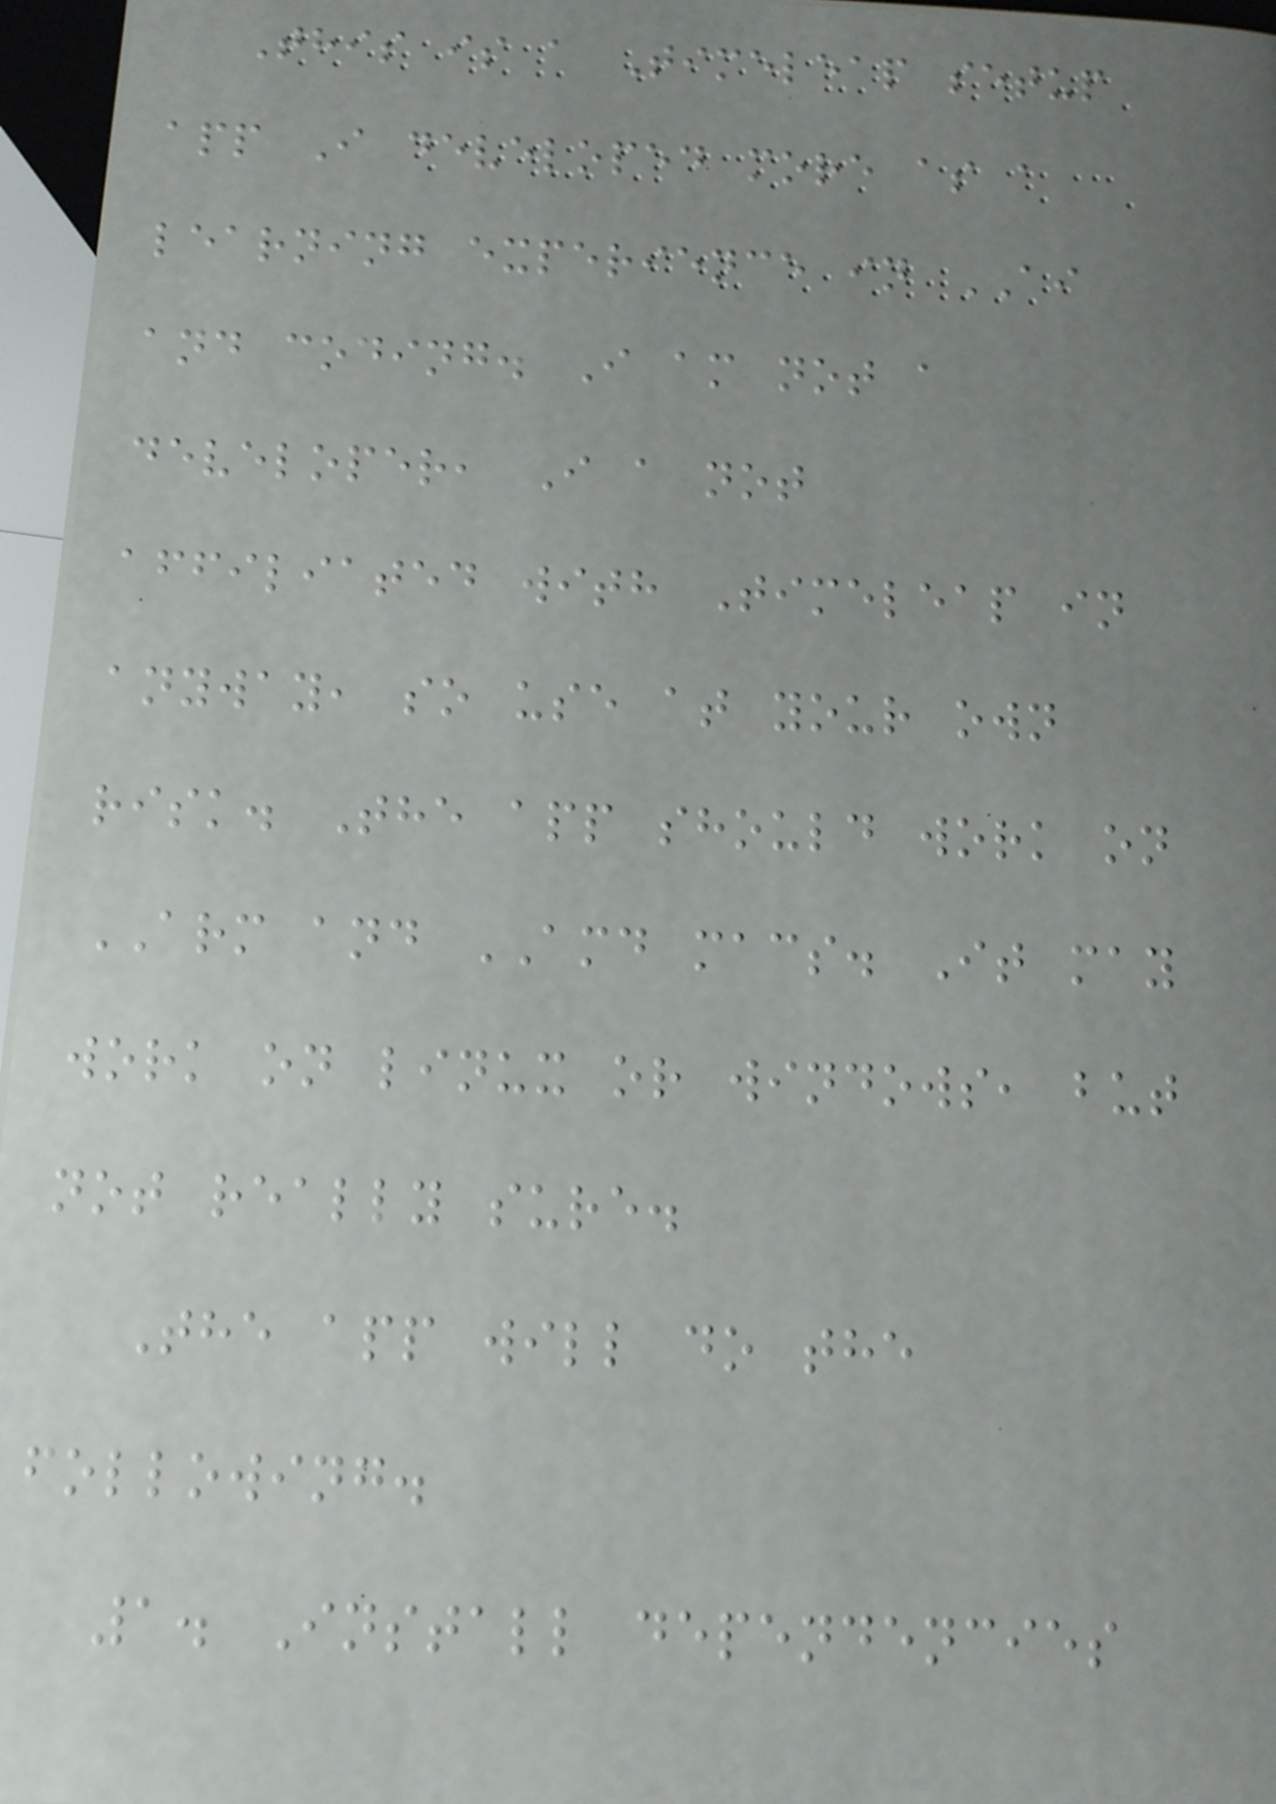This is a Timeleap setup
app I developed more as a
learning experience in AI
and coding. I am not a
developer, I a not
affiliated with Timeleap in
anyway, so use at your own
risk. The app should work on
ARM and AMD macs. It may
work on linux or windows, but
not really sure.
The app will do the
following.
1. Install dependencies
